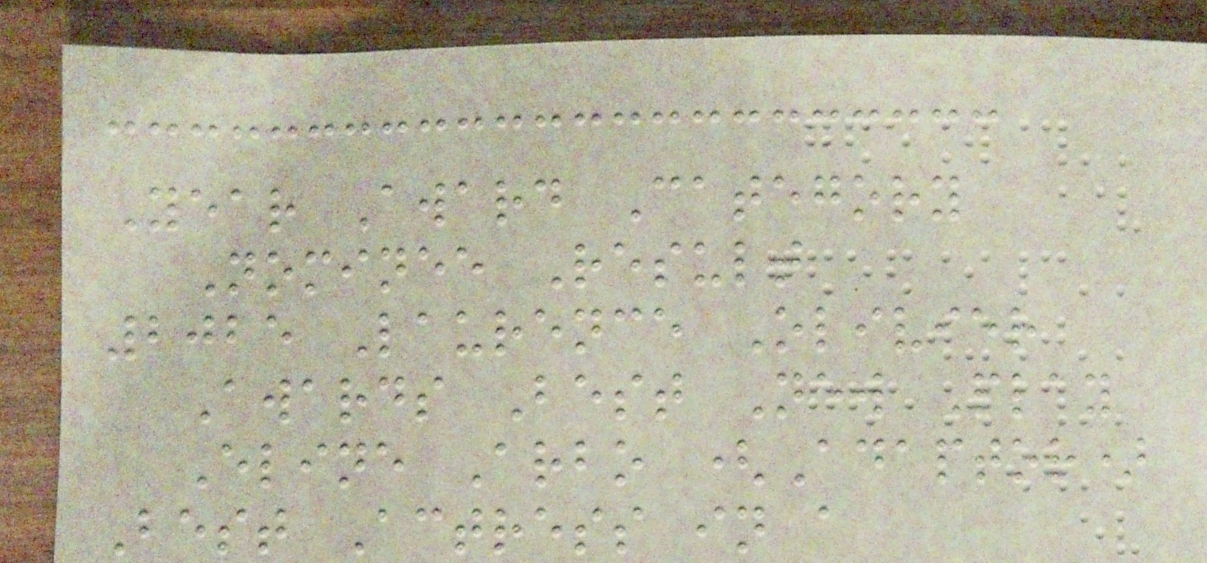Year Award Category
Nominee Result
2025 Laurence Olivier
Awards Best New Play
Eline Arbo (Adaptor)
Best Actress in a
